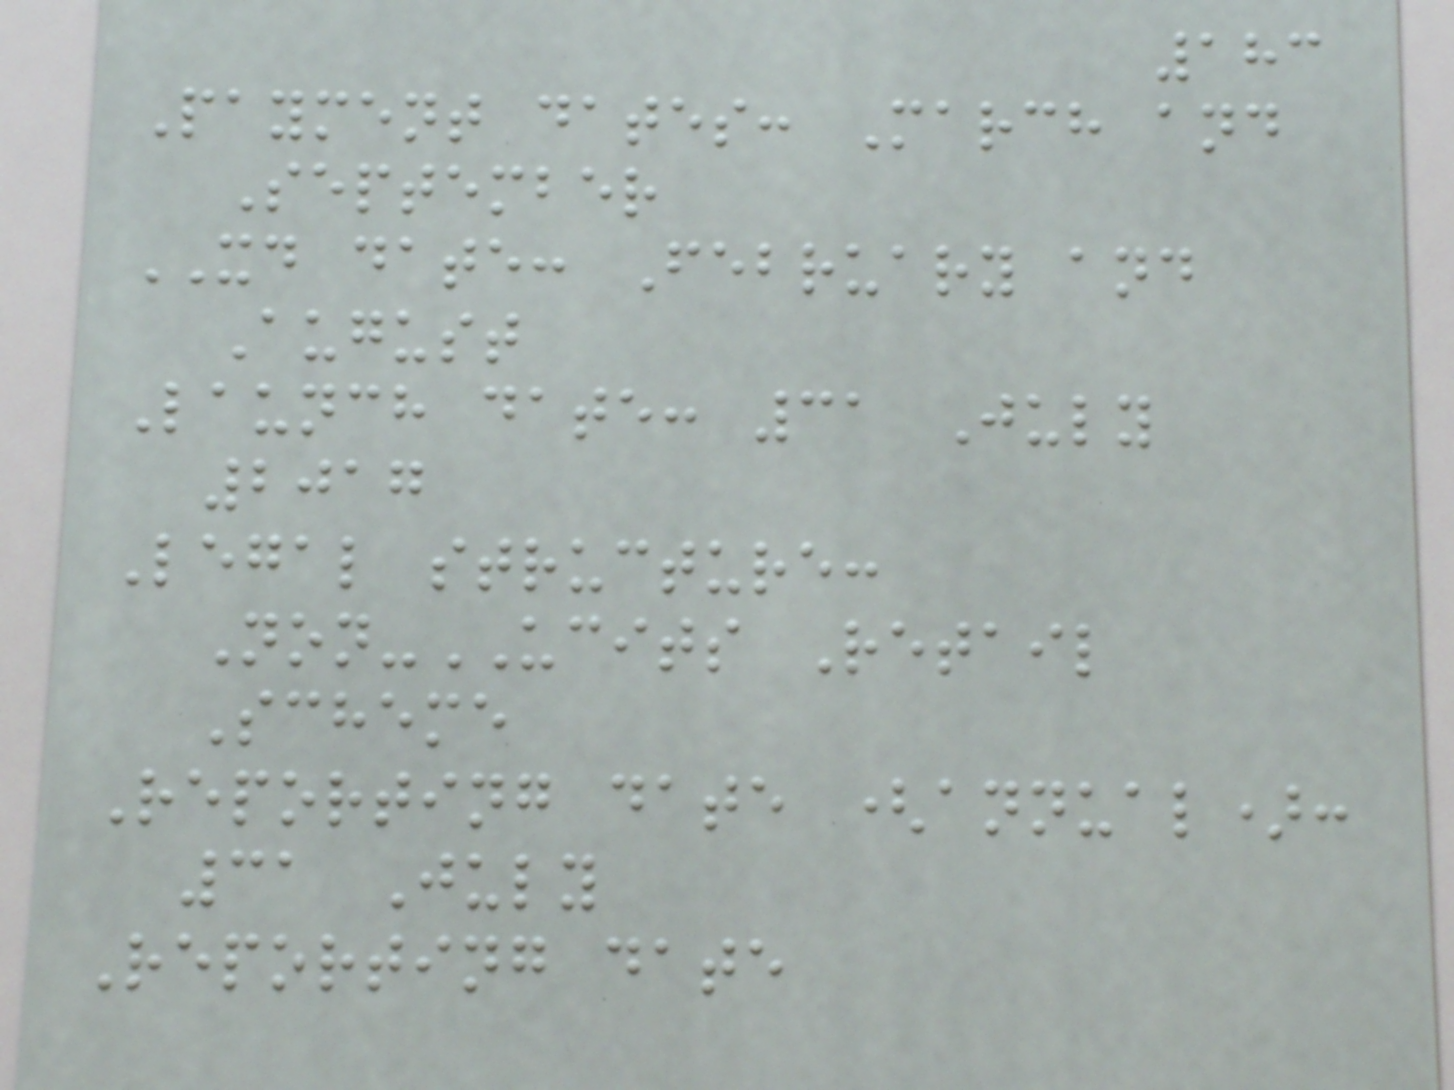183
Payment dates: March and
September
XD date: February and
August
Launch date: 31 July
2017
Legal structure:
Non-UCITS Retail
Scheme
Reporting date (annual):
31 July
Reporting date
